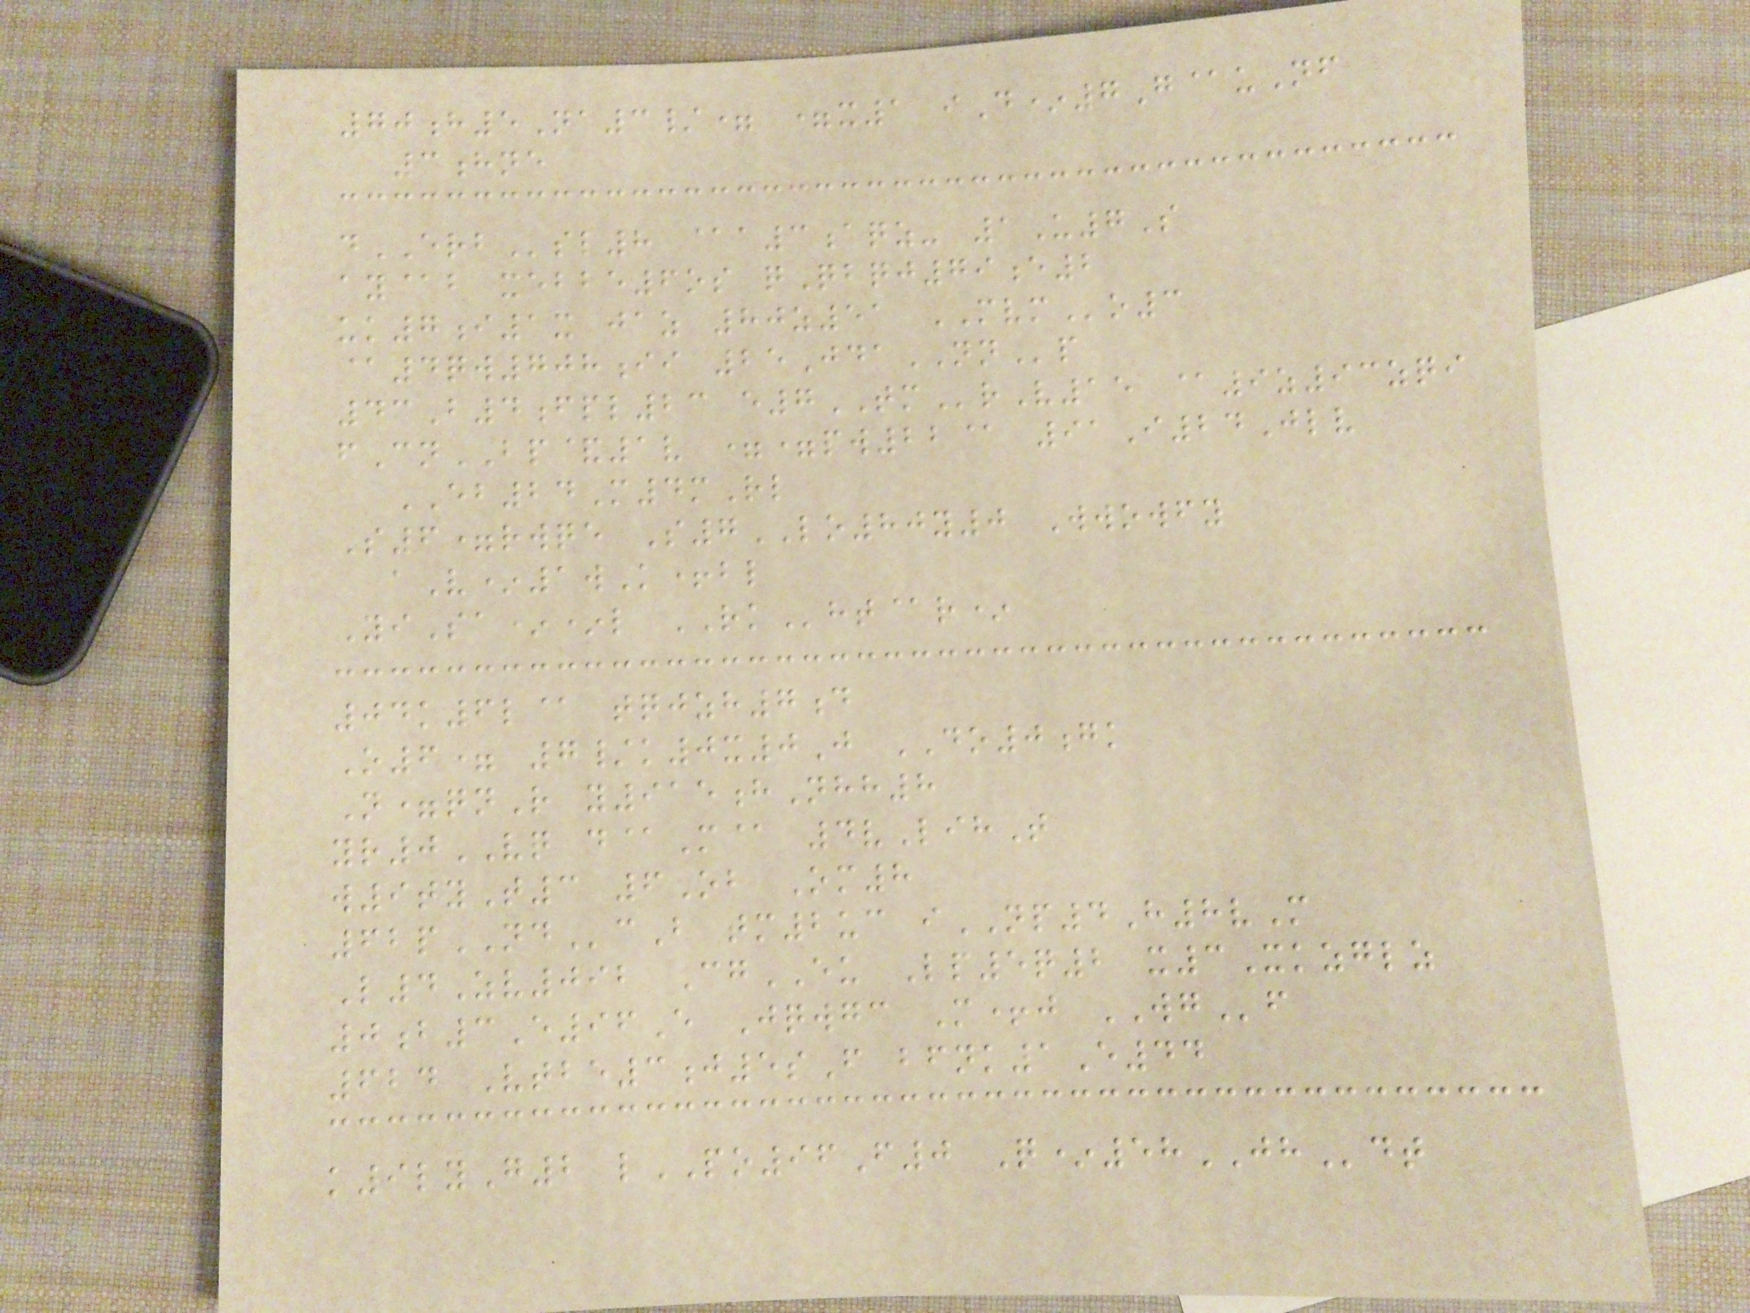70h5Na3/= =x1 iD*7G@uNf
3hne
dERBsl8 @a3aqz- 1U7S
ay@b xebbe6os qQbqj79e2
uk7i1x jaz 80z51 MVMo3
@4qw708ii 25JdaNNp
43B4fpl23 e7TMrV15 @9z93zqi
fCnBP&1v ==pw22@ 91I24Jlv
EB24M4mRl
S6=rwqe S7LO80y0 Wwowfy
aV*1wK+bl
YiSa**l RKht@r*
04k6l@ tqjzh7d
O6= 7/k0x0J DO0gk
N=qnR y915hNhh8
yr0VQ d@M@ 4vLihT
w9tyT3 6Ob Om8
62pNDcB tm2uc iNP4H8vM
L4Zv092 CgEU Lp5q2 x3Xkzglz
0b3E96E Jqwgc M+j WGf
624 Vtbe3j5sF bfnk1E44
k9lyG2 lPO96F0 Q*58JHdt
